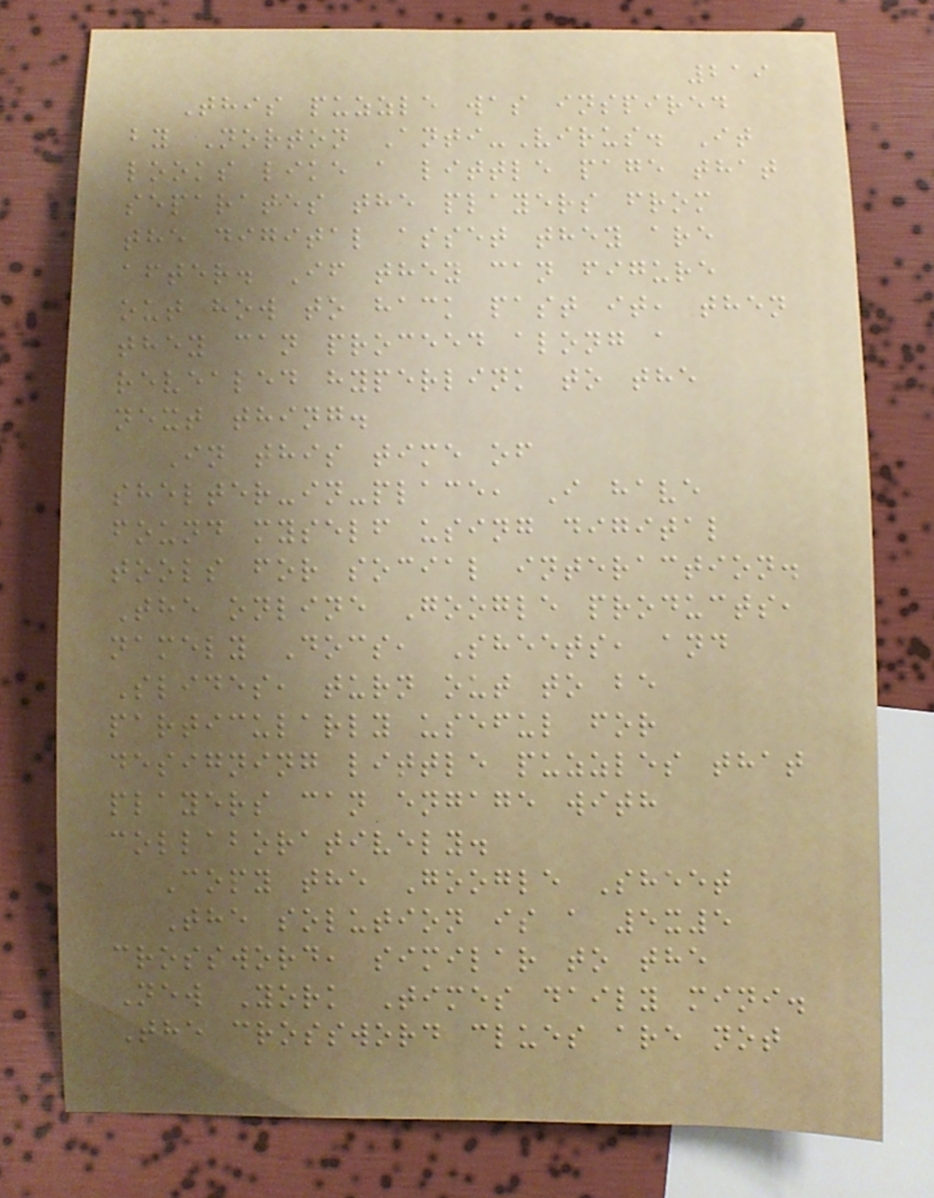219
This puzzle was inspired
by Norton Anti-Virus. It
looks like a little page that
separates the players from
the digital asset they are
after. If they can figure
out how to hack past it, then
they can proceed along a
revealed hyperlink to the
next thing.
In this time of
shelter-in-place, I have
found myself using digital
tools for social interaction.
The online Google products,
namely Docs, Sheets, and
Slides, turn out to be
particularly useful for
designing little puzzles that
players can engage with
collaboratively.
Copy the Google Sheet
The solution is a 5x5
crossword, similar to the
New York Times daily mini.
The crossword clues are not
